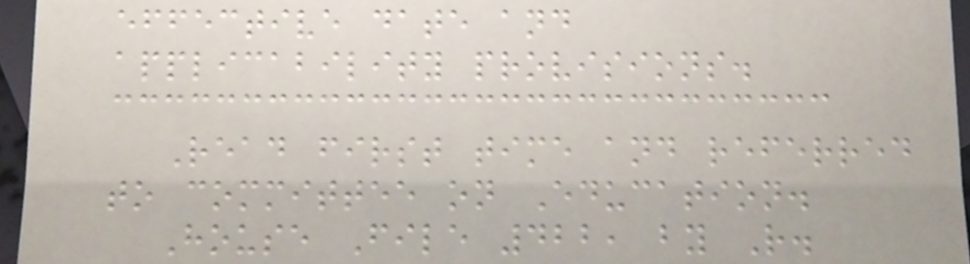effective date and
applicability provisions.
Read first time and referred
to committee on Education.
House File 422, by R.
